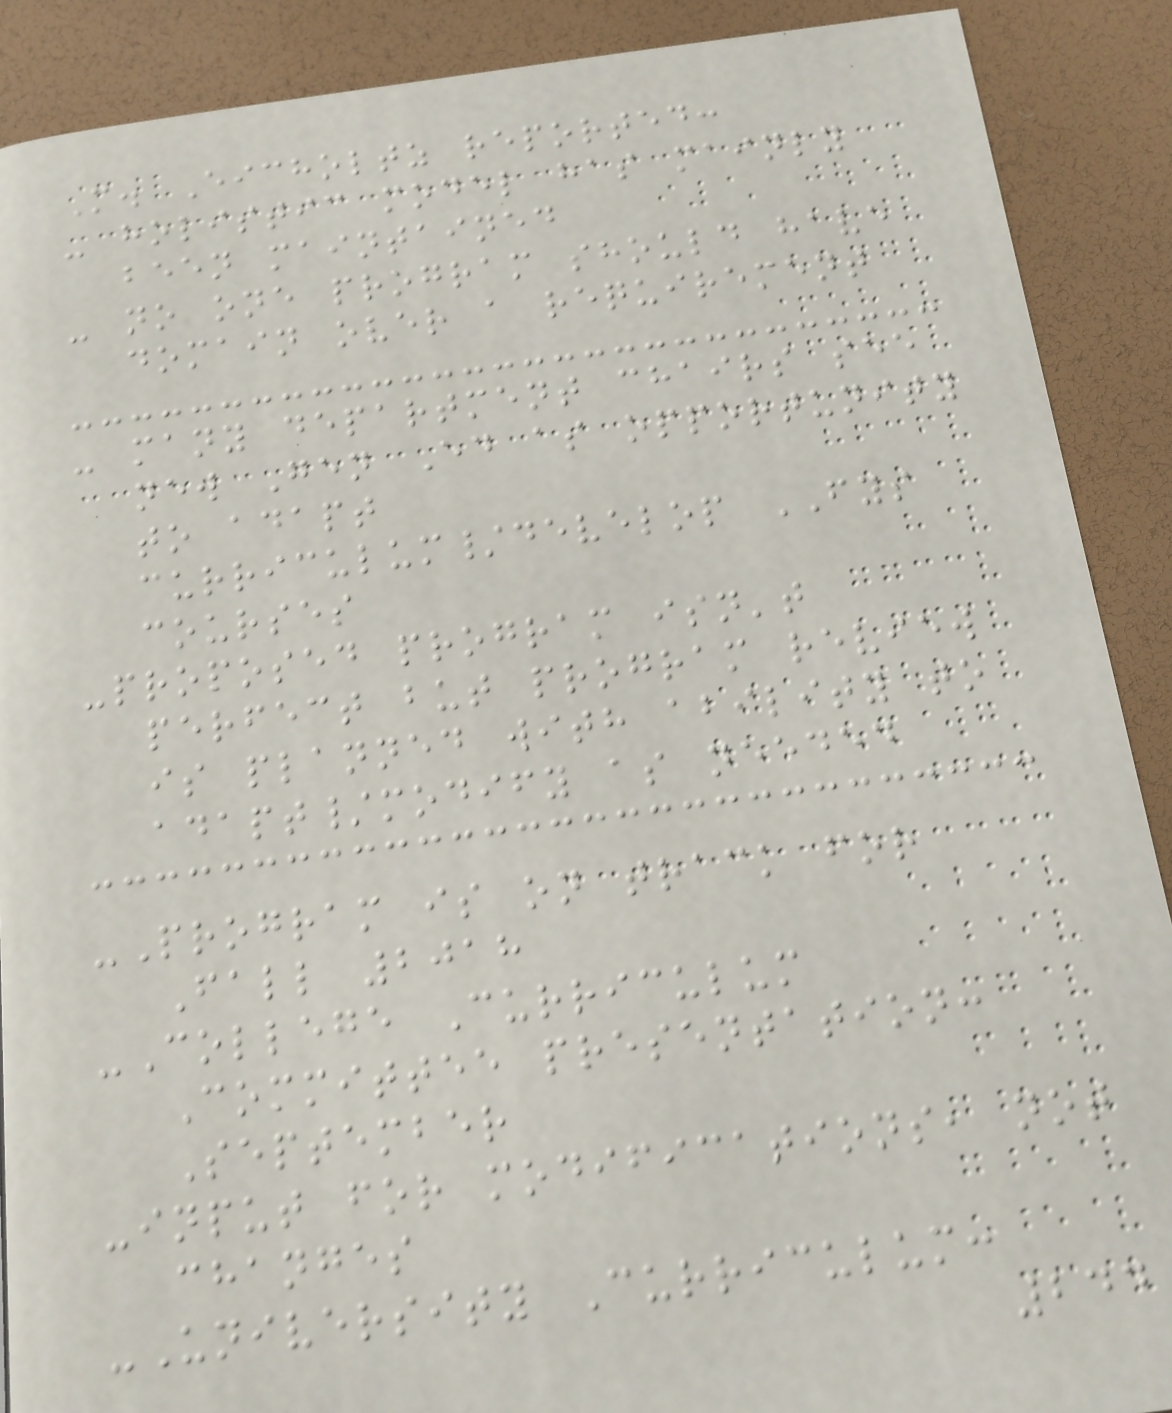M. Eicholtz reported:
- holistic model has mainly
been maintained
- no one program should have
domain over a requirement
- many department chairs see
new Gen Ed as opportunity
to adapt
curriculum/develop FYS
courses
-proposed program isn't
perfect but program review
is planned with ability to
adapt/modify as needed
-Program is on track for
Fall 2018
-College Curriculum
Committee presentation:
September
-input for modifications, not
changes
-University Curriculum:
244
